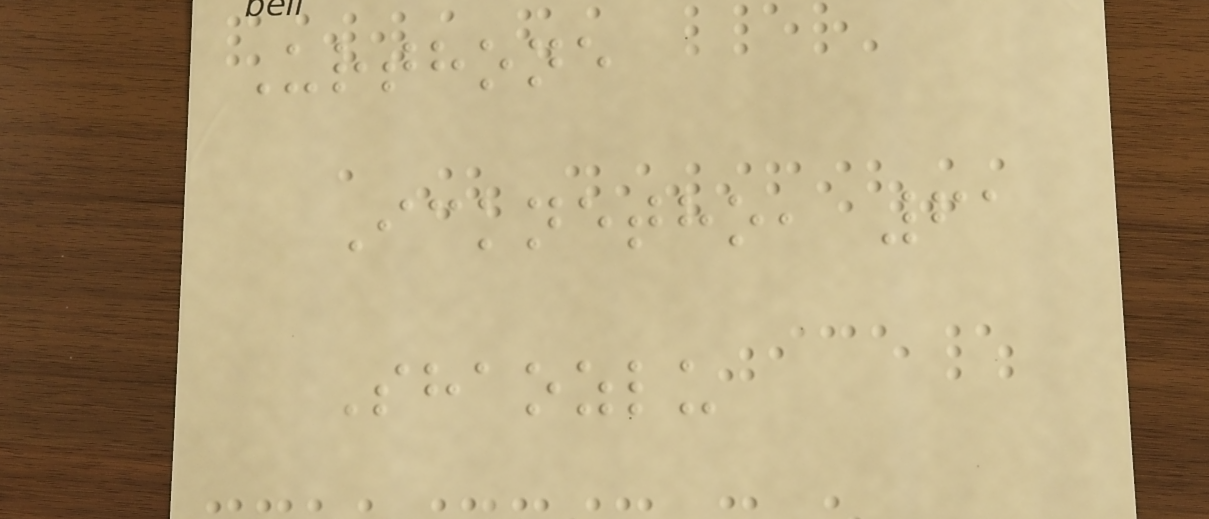Urthone
Icknetho, 61
Shaozlu
